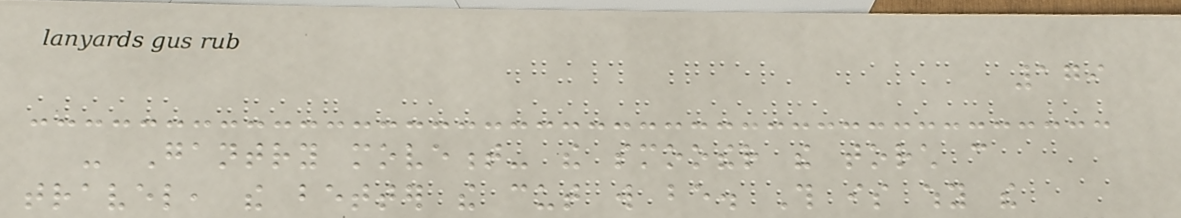179
- Gantry movement- the smoother the torch can
travel, the better the cut will be. This is why the
